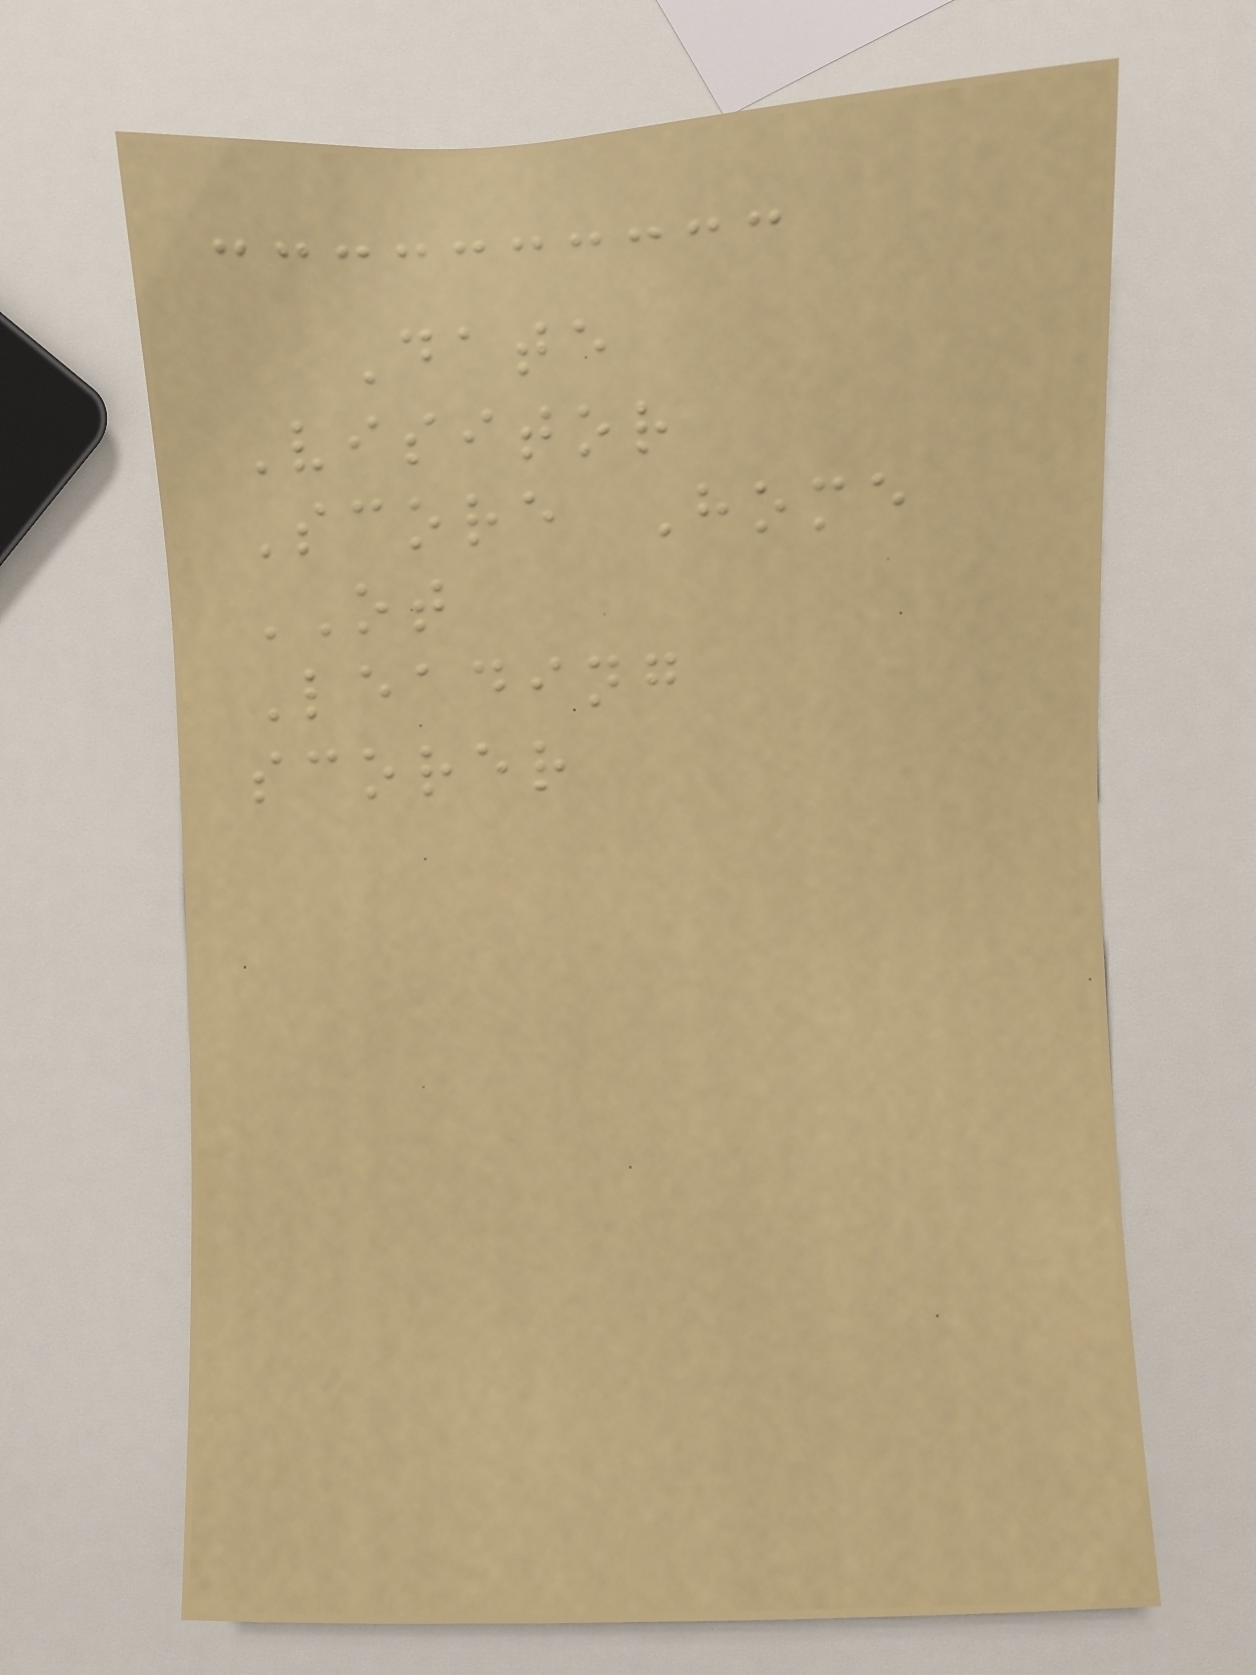Date
Visitor
Score Home
OT
Leading
scorer
